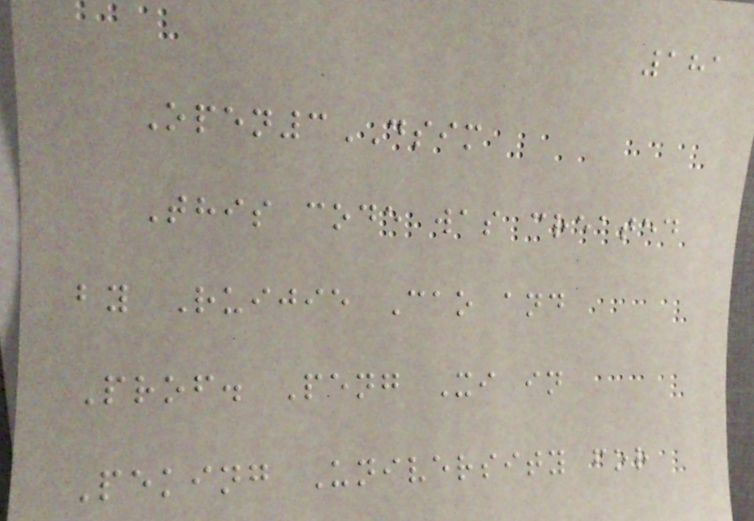181
Open3DSIM
This code was created
by Ruijie Cao and
Prof. Peng Xi in
Peking University for
